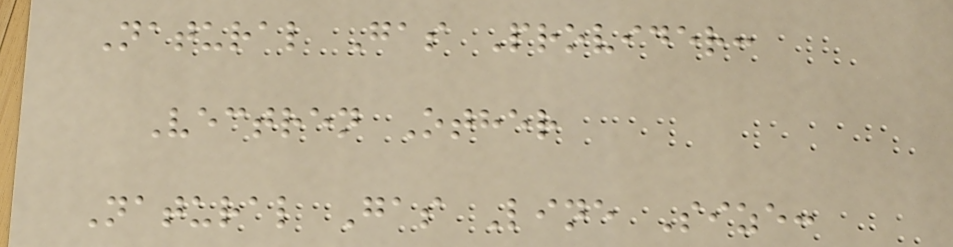Natural Gas Provider:
Vectren Other
Natural Gas Line Size:
